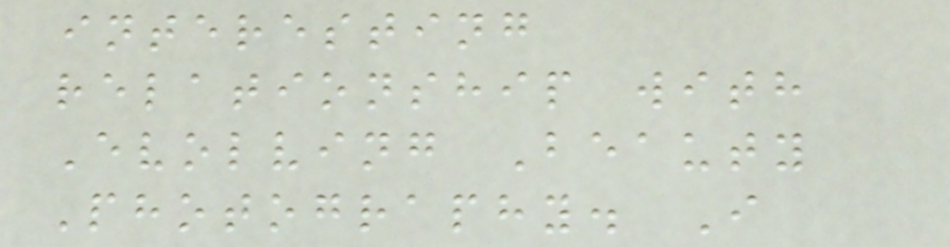interesting
relationship with
Evolving Beauty
Photography. I
